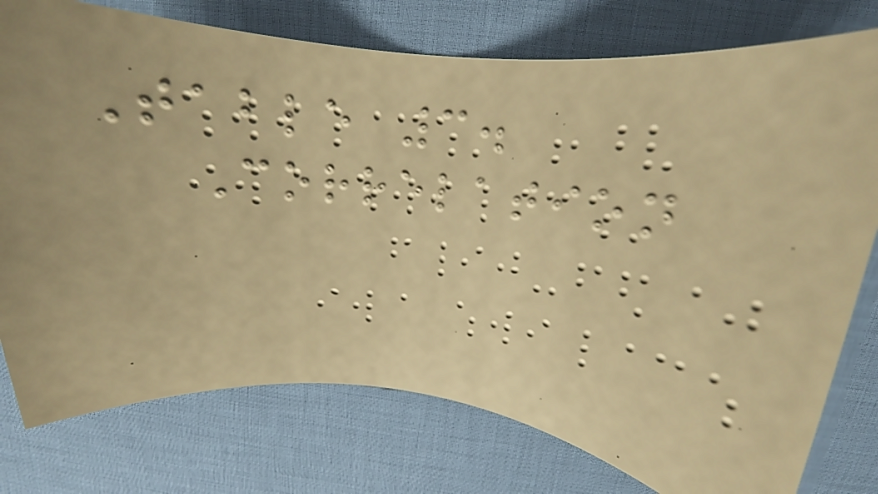Table 3.
Correlation
